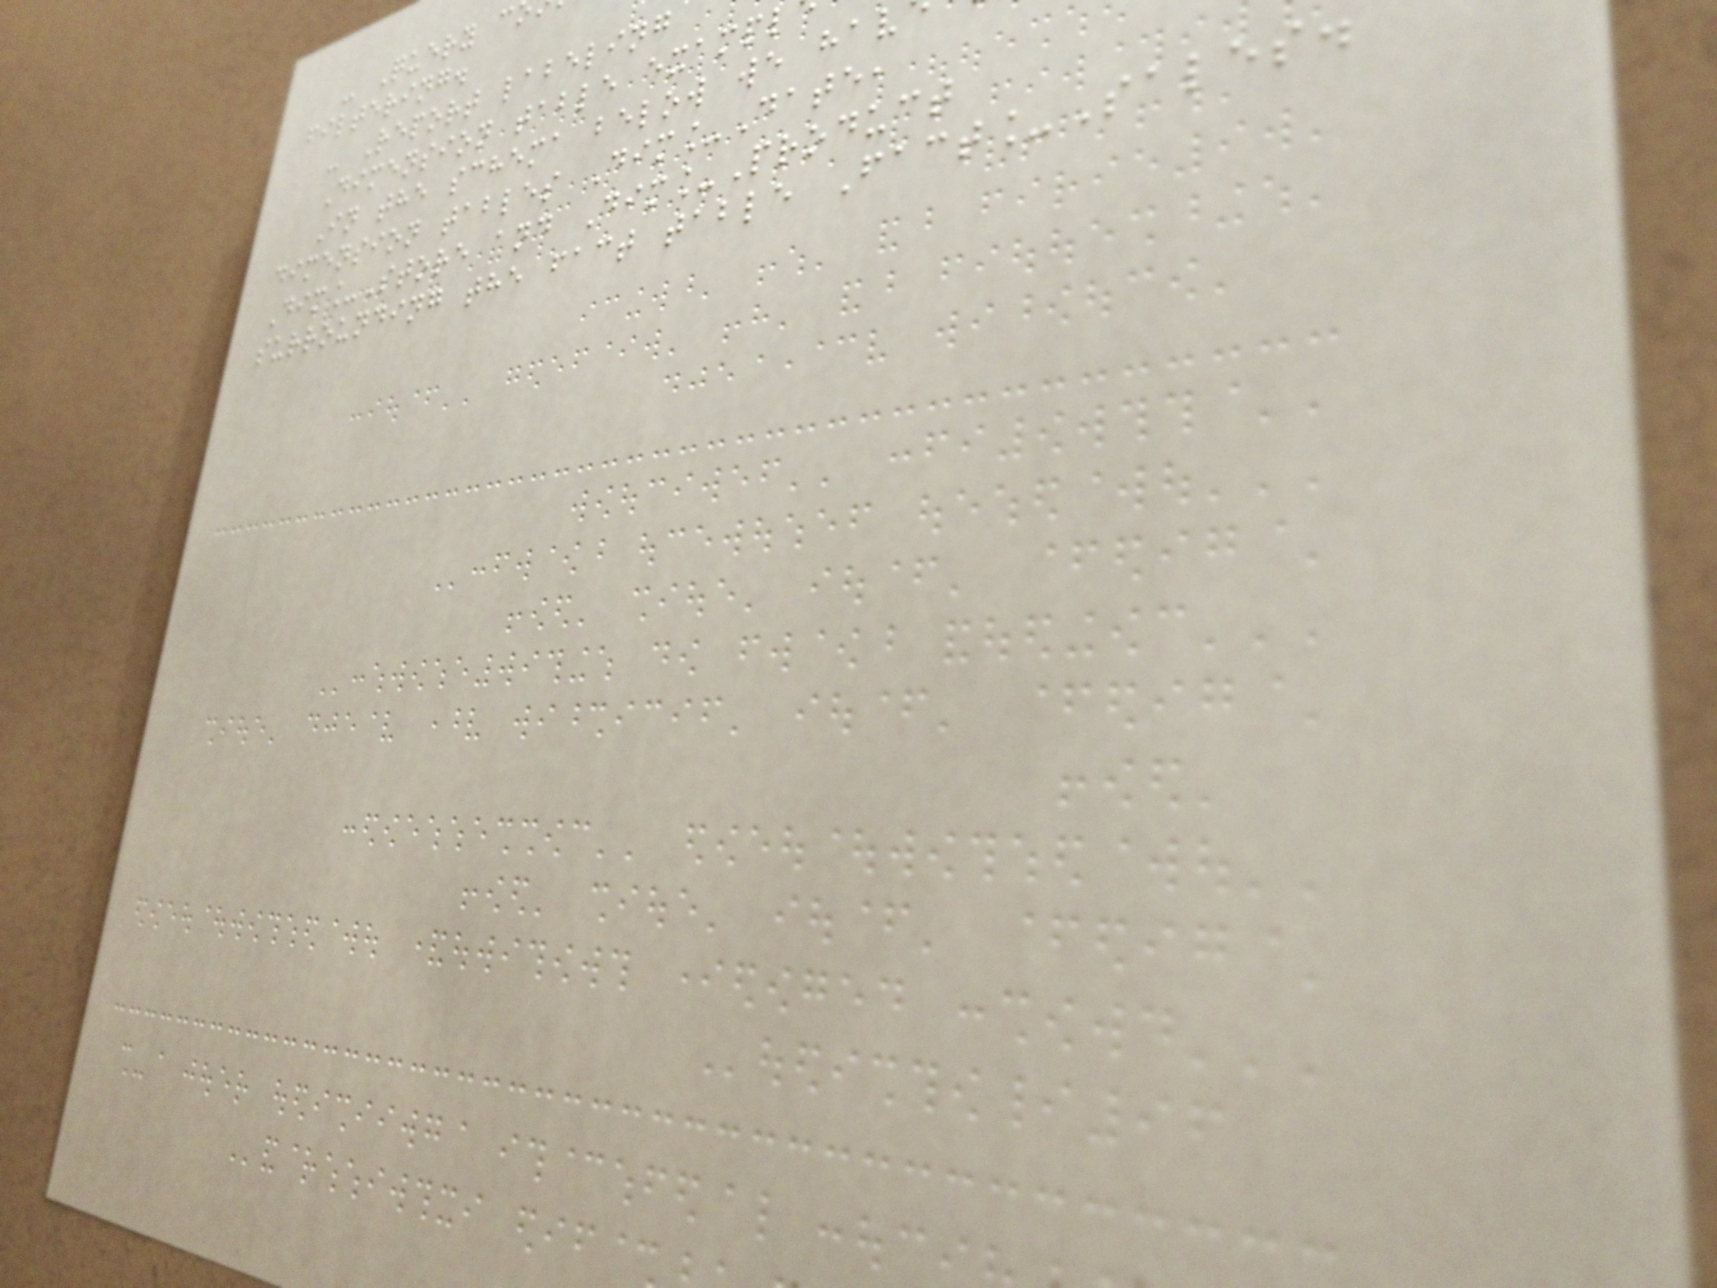- Query c
filtering.
- Report labeling
Dimension table exampl
In the schema below we hav
dimension tables Dim_Date,
Dim_Store and Dim_Product
surrounding the fact table Fact_Sales.
